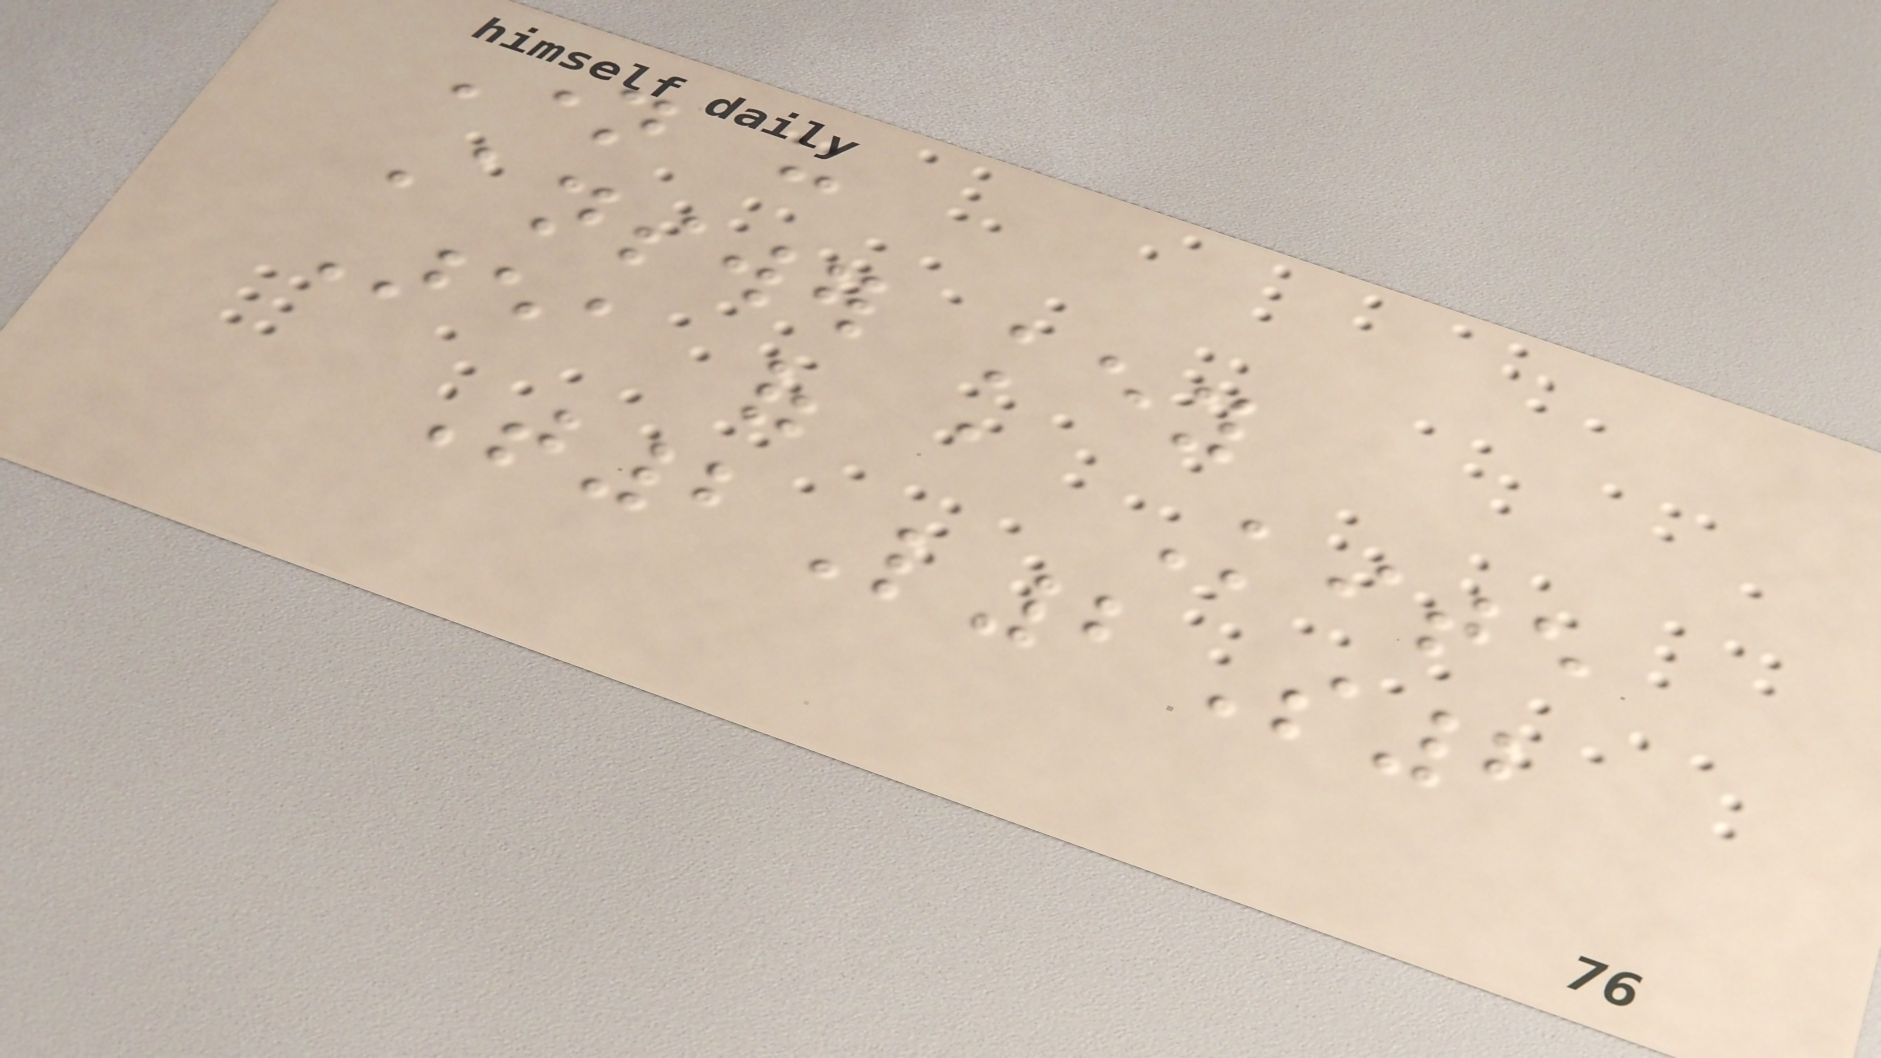Name :
Answer key
Area of a Kite
T2L2S2
